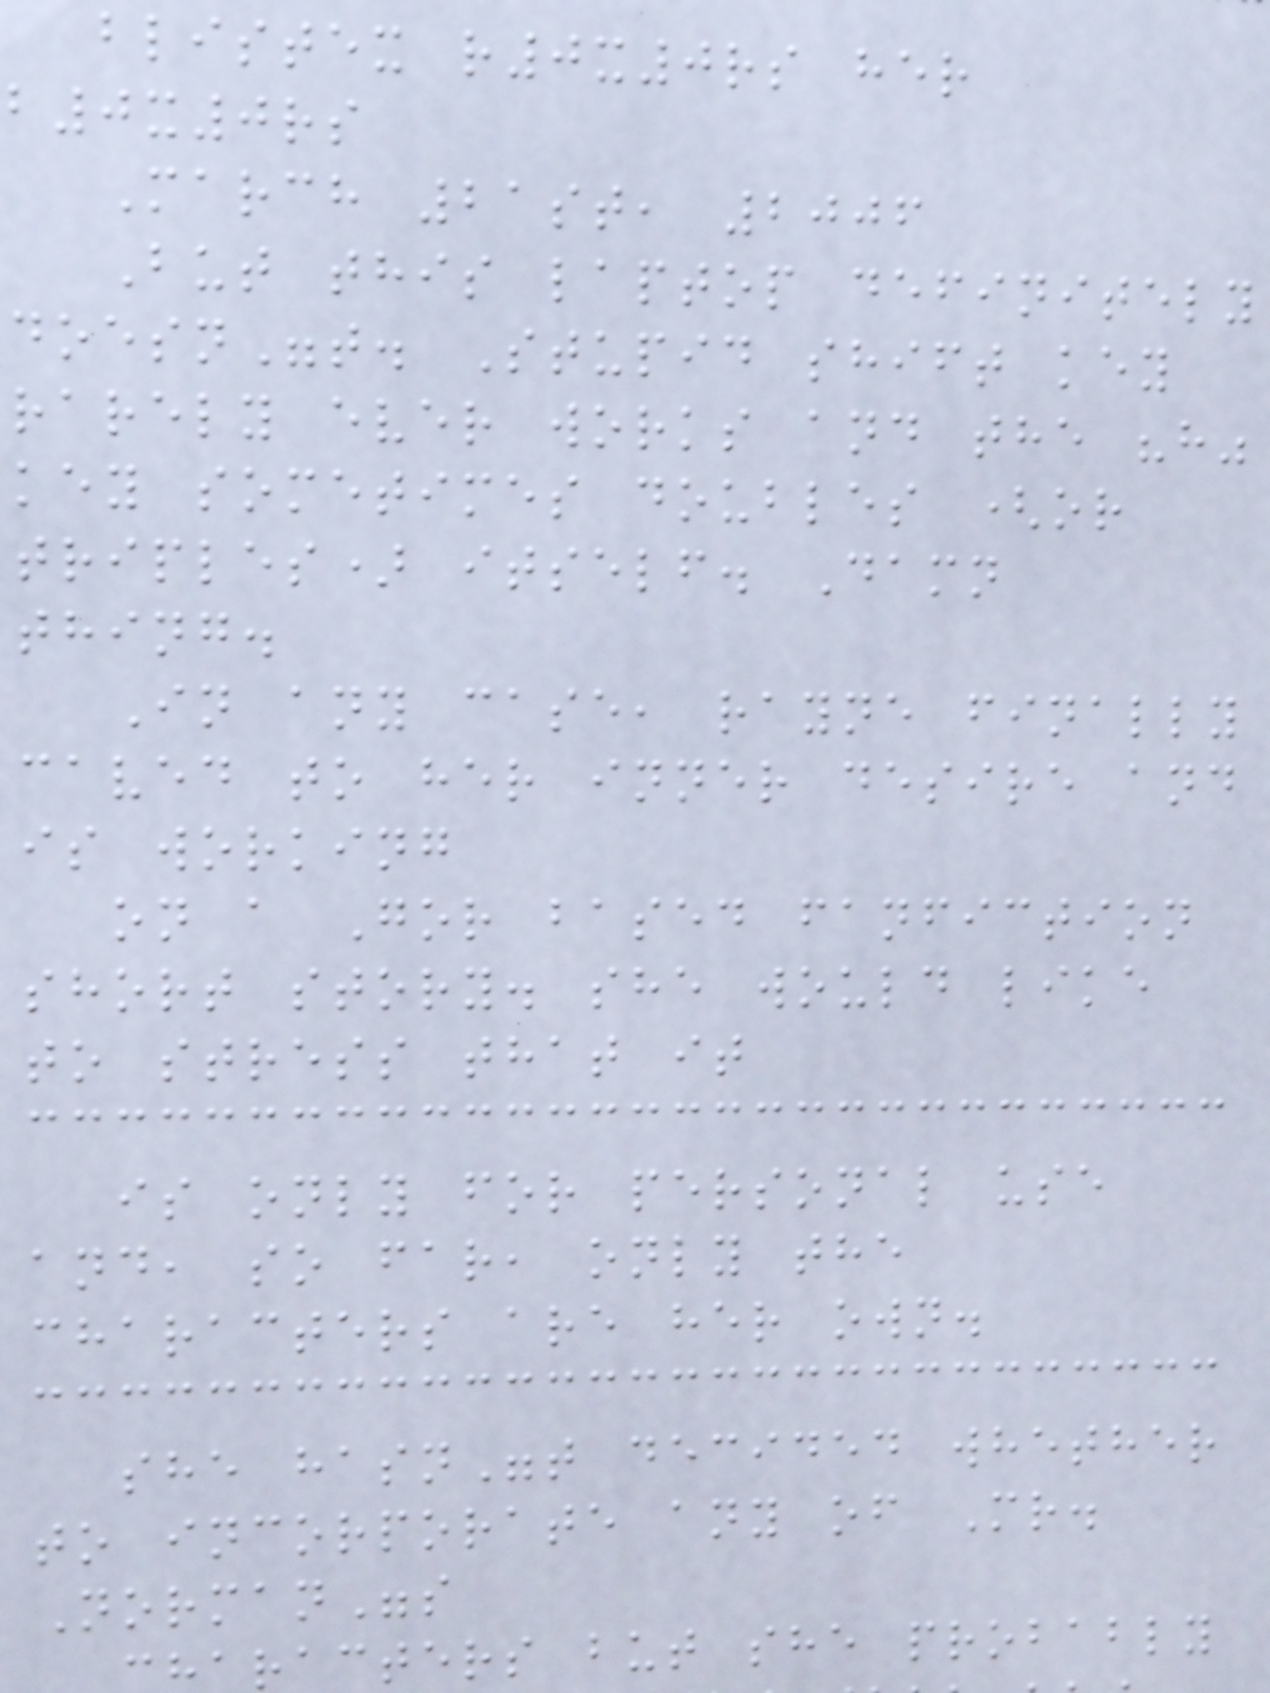blistex r0x0rs her
b0x0rs
March 21st, 2006
But this laptop definitely
doesn"t. Stupid shift key
rarely ever works and the "h"
key sometimes doubles (or
triples) itself. Damn
thing.
In any case, rayne finally
caved to her inner desire and
is working
on a Gor based fanfiction
short story. she would like
to stress that it
is only for personal use
and, so far, only the
characters are her own.
she hasn"t decided whether
to incorporate any of Mr.
Norman"s
racters but she probably
